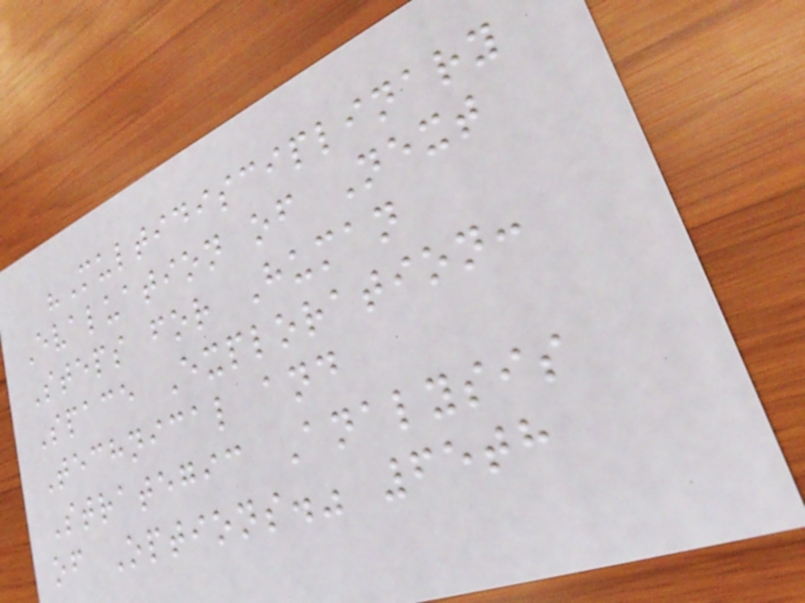"Multidisciplinary
Evaluation of Next
Steps for Human
Space Exploration:
Technical and
Strategic Analysis
of Options." 65th
